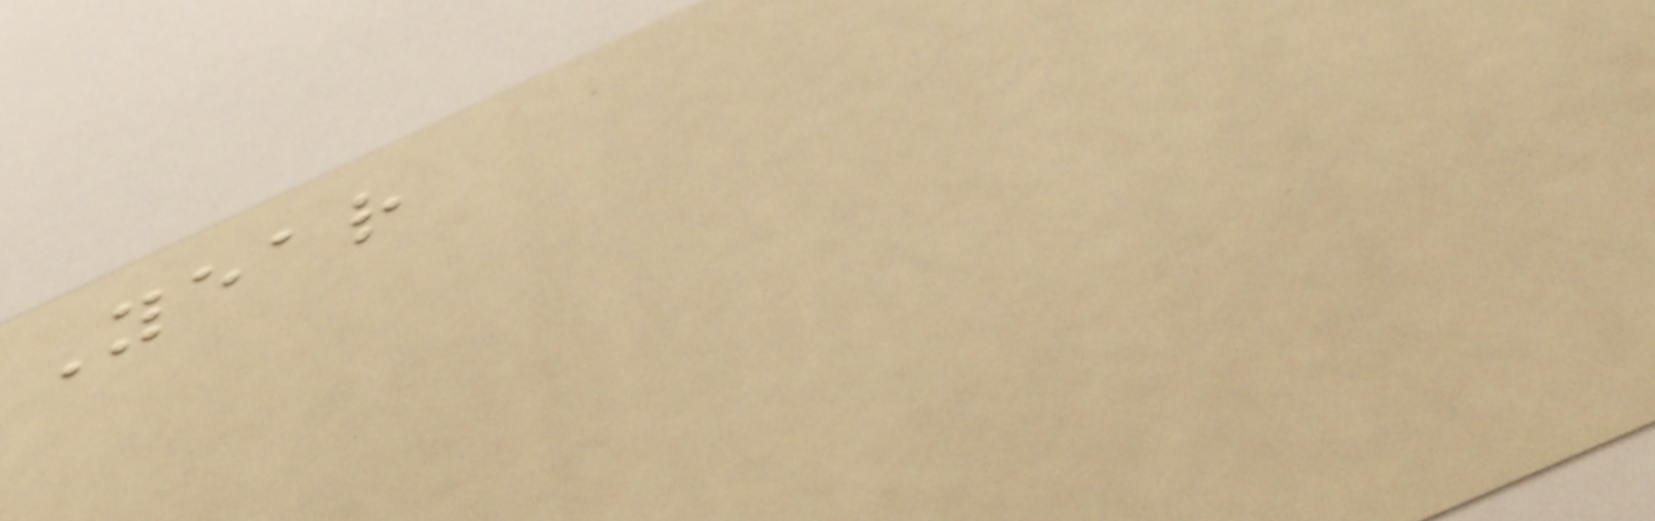Year
